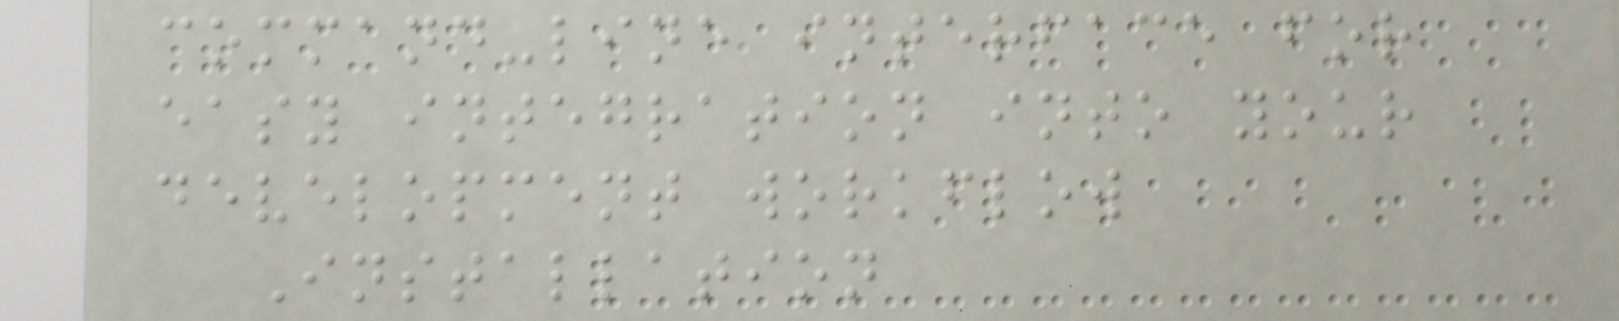command-line interface for
easy integration into your
development workflow
Installation
